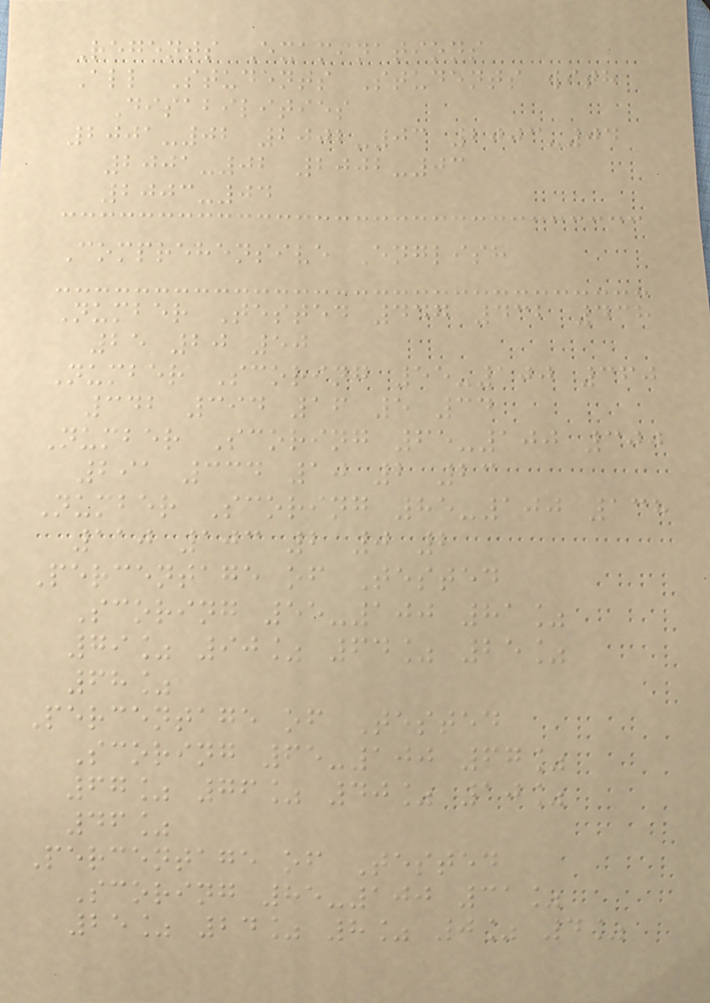Regents Examinations
All Students Students with
Disabilities
2001-02 2002-03 2003-04
2001-02 2002-03
2003-04
Comprehensive English
Number Tested 447 432 438
25 20 50
Number Scoring 55-100 360
342 394 16 5 34
Number Scoring 65-100 300
291 334 10 2 23
Number Scoring 85-100 138
110 103 2 0 2
Percentage of Tested
Scoring 55-100 81%
79% 90% 64% 25%
68%
Percentage of Tested
Scoring 65-100 67%
67% 76% 40% 10%
46%
Percentage of Tested
Scoring 85-100 31%
25% 24% 8% 0% 4%
